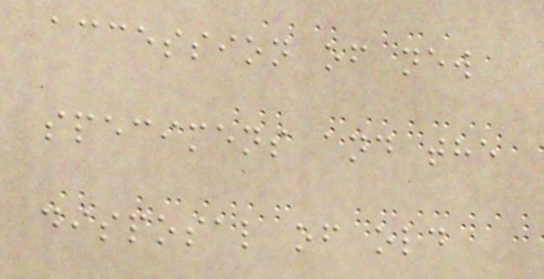accession of new
specimens and the
disposal of old
